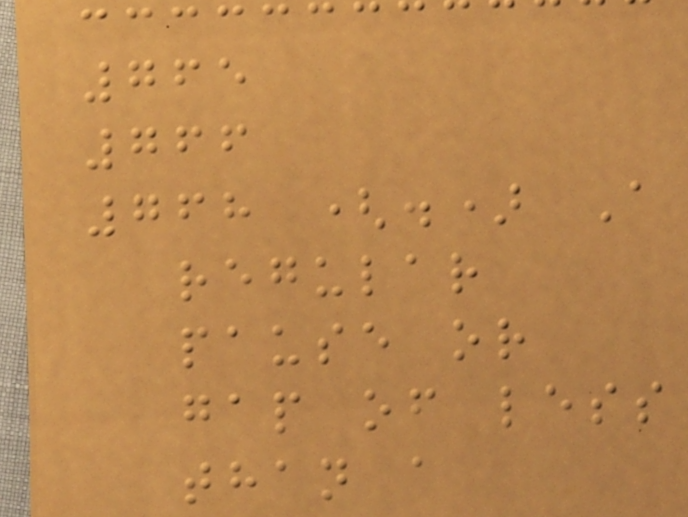765
766
768 (.) A
regular
pause or
gap of less
than a
